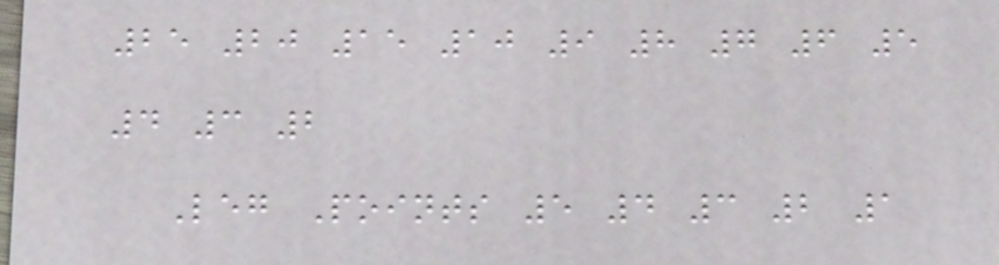25 20 15 10 9 8 7 6 5
4 3 2
Leg Points 5 4 3 2 1
